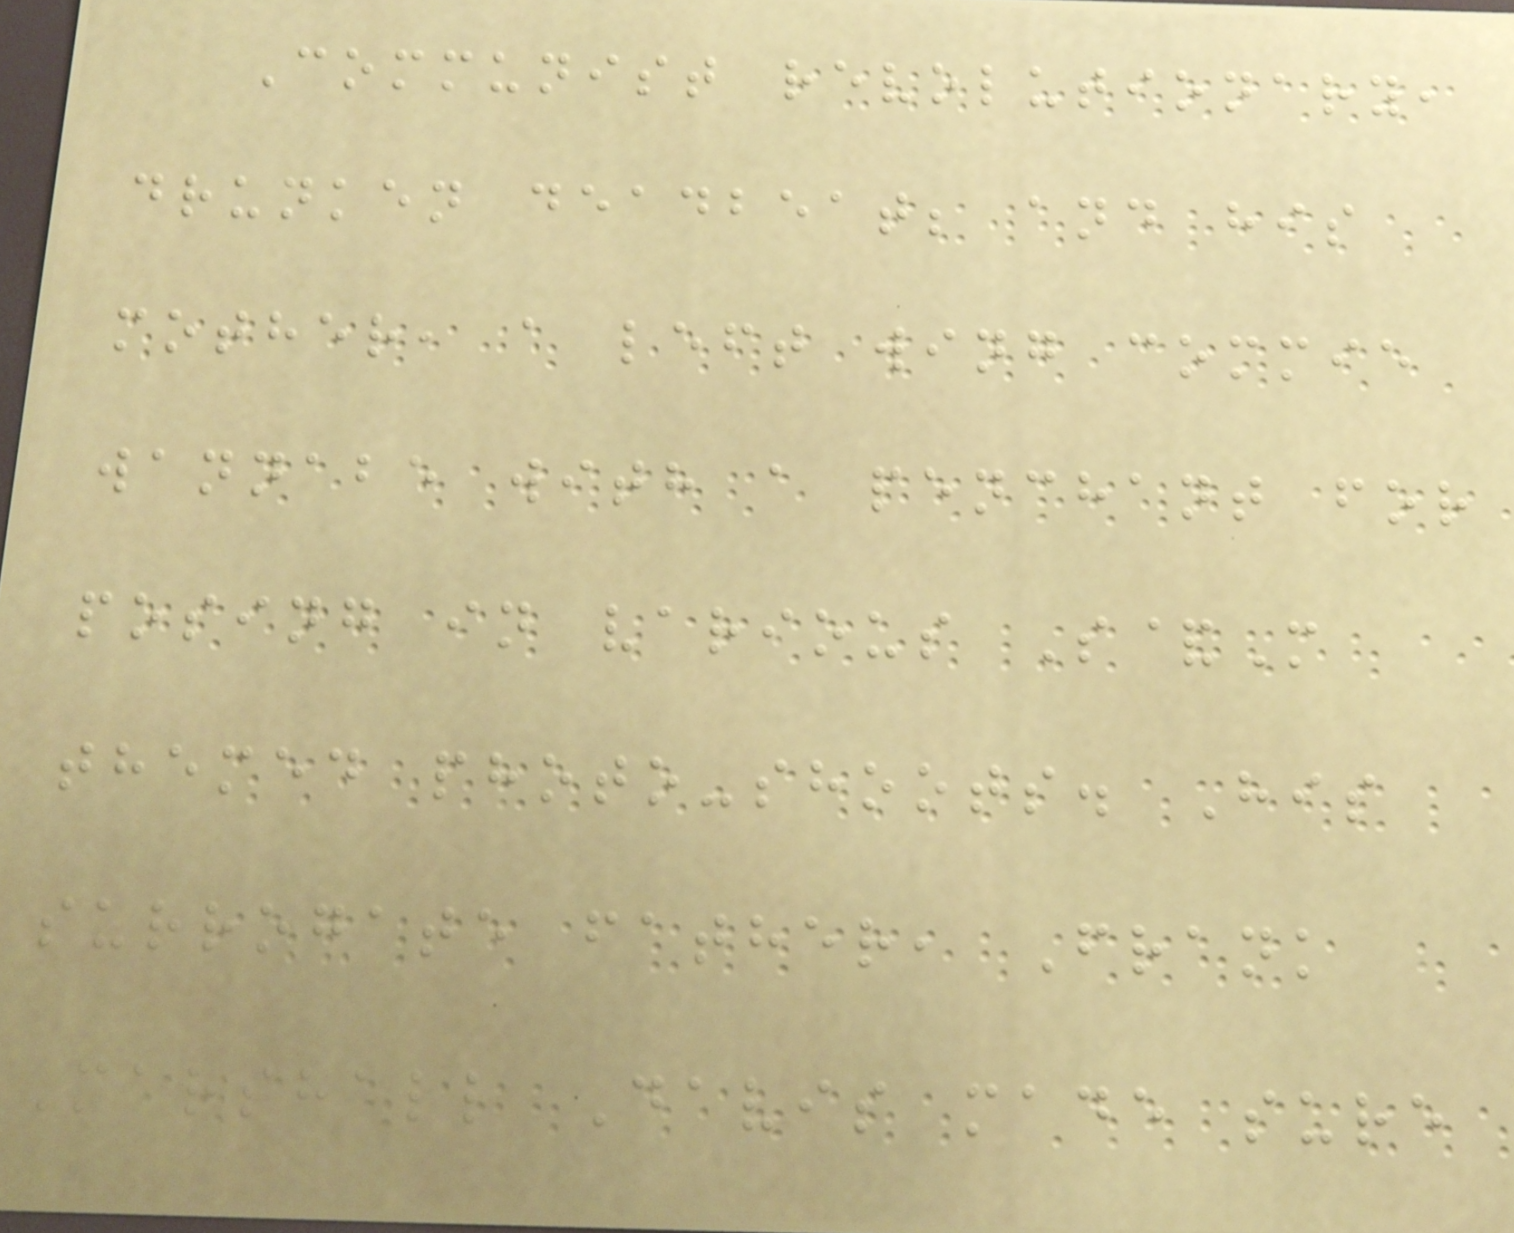Communist revolutionary,
drunken deadbeat; and his
mother, a left wing commie
wannabe with a penchant for
posing in various S&M
themed photo-shoots. His
surrogate father, Frank
Marshall Davis made sure
